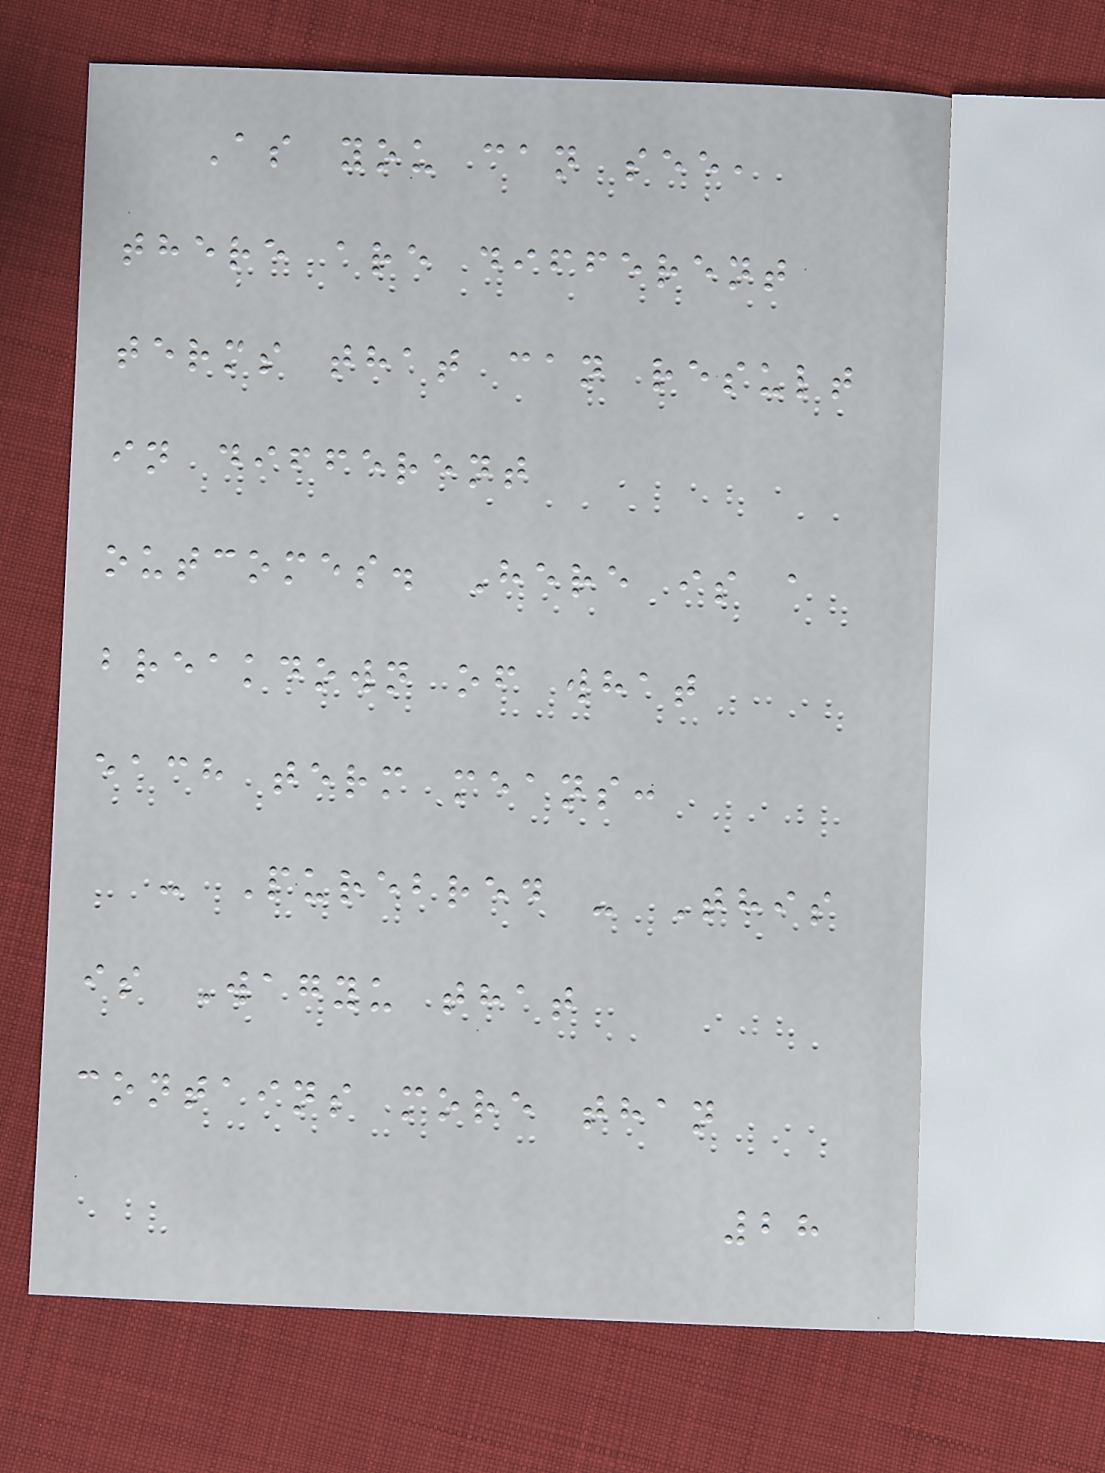As you can see,
there are different
terms that can result
in different
outcomes. Here is a
breakdown of what
each term means:
- Purebred - This
is Wagyu that
contains more than
28
